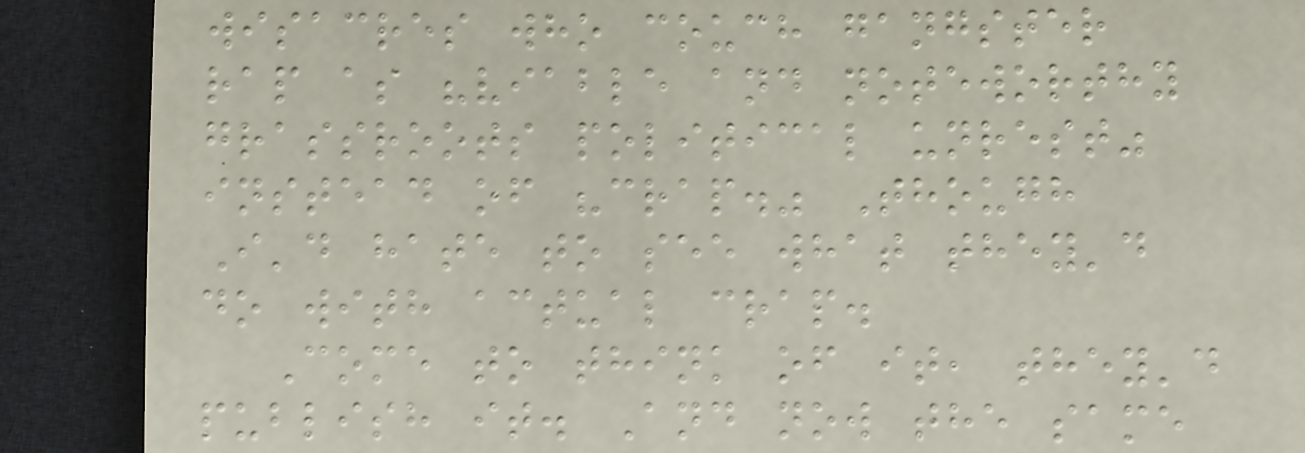wisacres who couch gangster
rap as "viable and noteworthy
grassroots political unrest"
instead of "crap." Though
I'd hate to see what they'd
do with actual crap.
Come to think of it, they'd
publish it. And now the same
